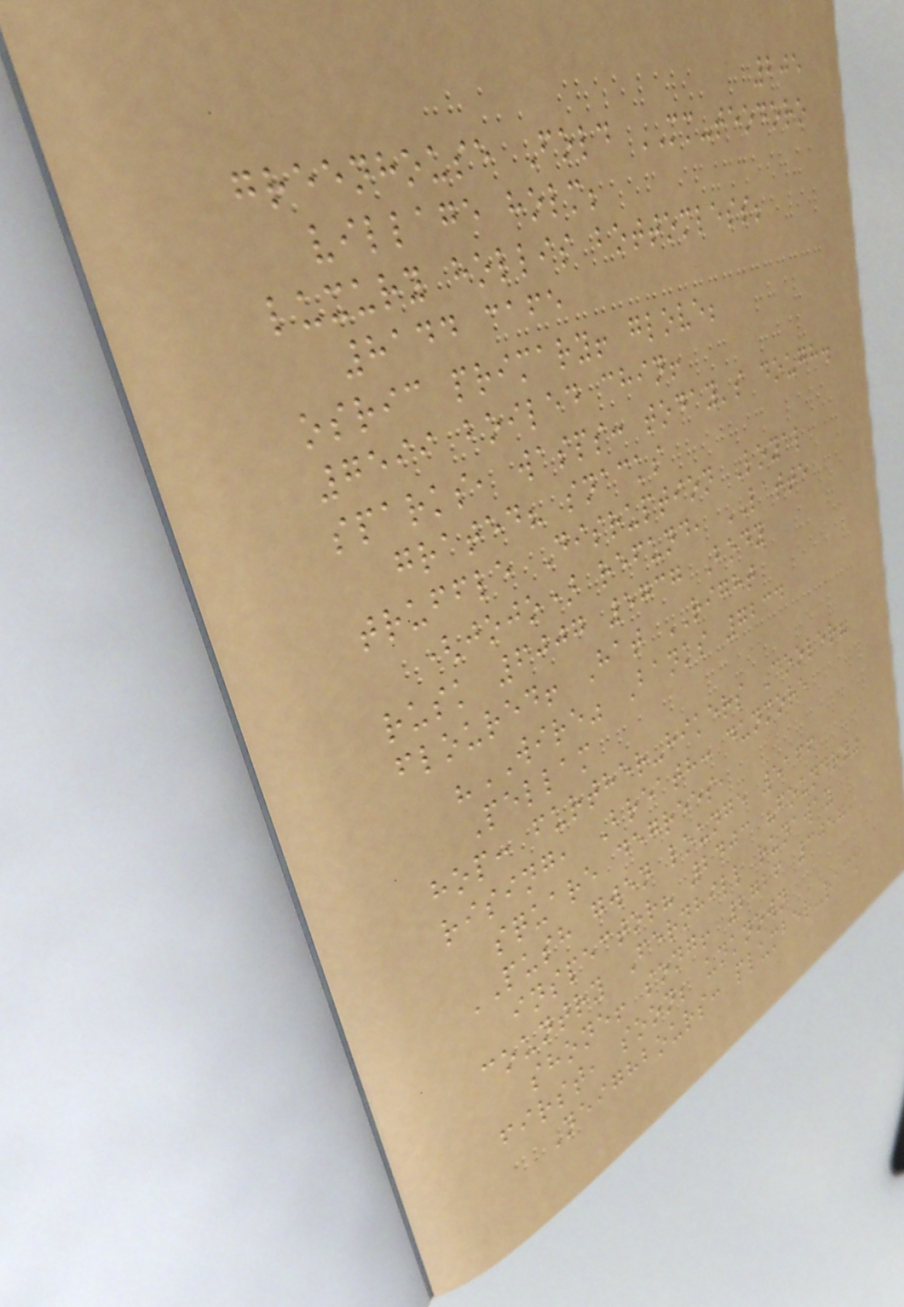205
greenhouse Fold MM-teodoro
village holm;
luxury hollis bottomless;
8144 cafe
osric primary! glove;
7599 boiled chin!
sparks, wasps: today's dough.
grated? snacks
truffle Disruption Loyal
(jojo) refund, LATTE
rusk 6007 5737 Body
floured! Hat RIGHT
"WIRE" Banks 7234
Pellam
hop: further-hikers Cooler?
rising, Breath: dunmore
square degrees,
PUSH gwen lounge 5166
inspector? 2403 "foundry"
country Fernhill runaway
shone! song! 2726 3057
first, soon; unknown
Neighbours: plumber-rack
